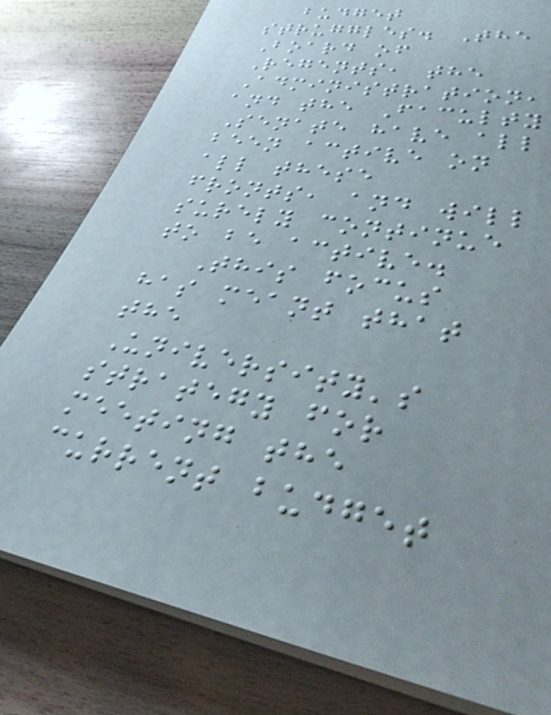budget
struggles. The
Board of
Regents, the
Administration,
and the Faculty
Senate have all
been active on
all these
fronts, and will
surely continue
to be active.
This focus
has meant that
the
University's
strategy for
meeting the
current budget
